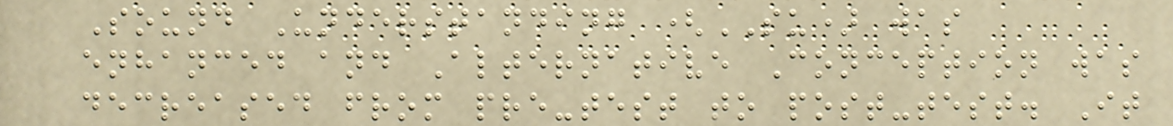Sound Understanding (SU) was
enhanced and Alternative Conception was
decreased from pre-test to post-test. It
